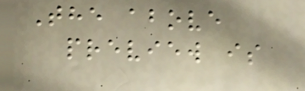The above
preview is
